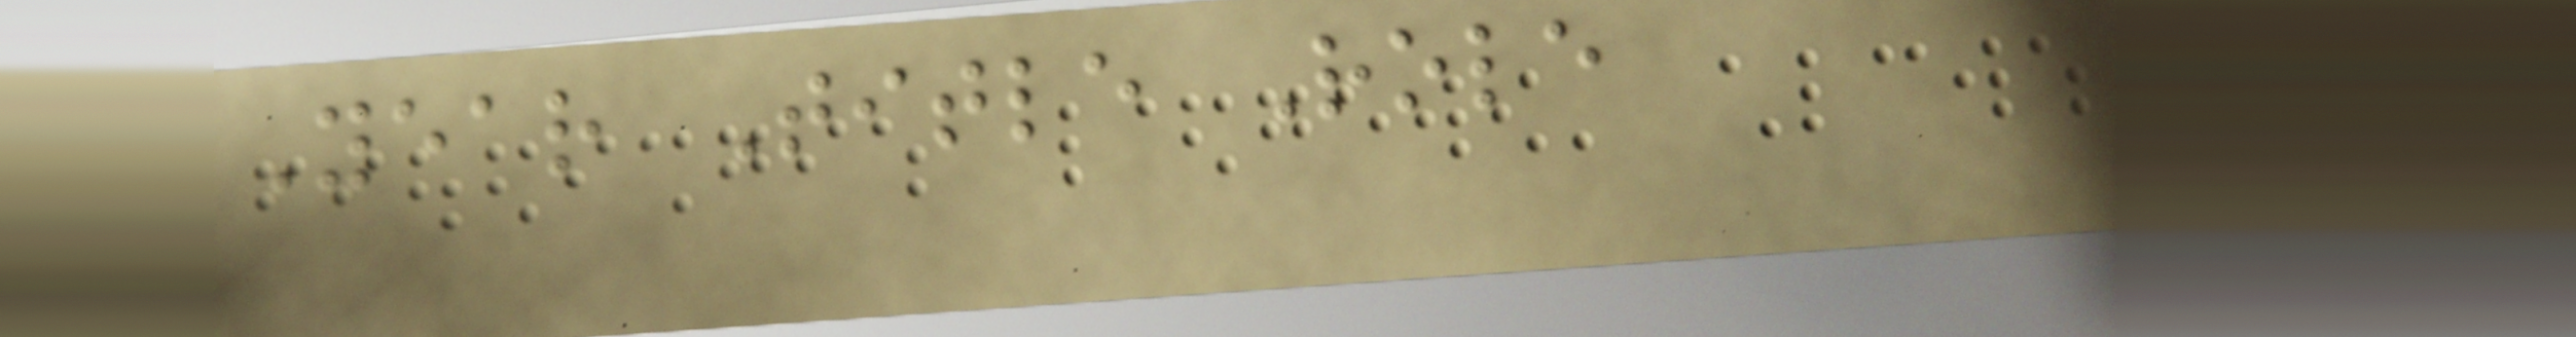Year Title Role
